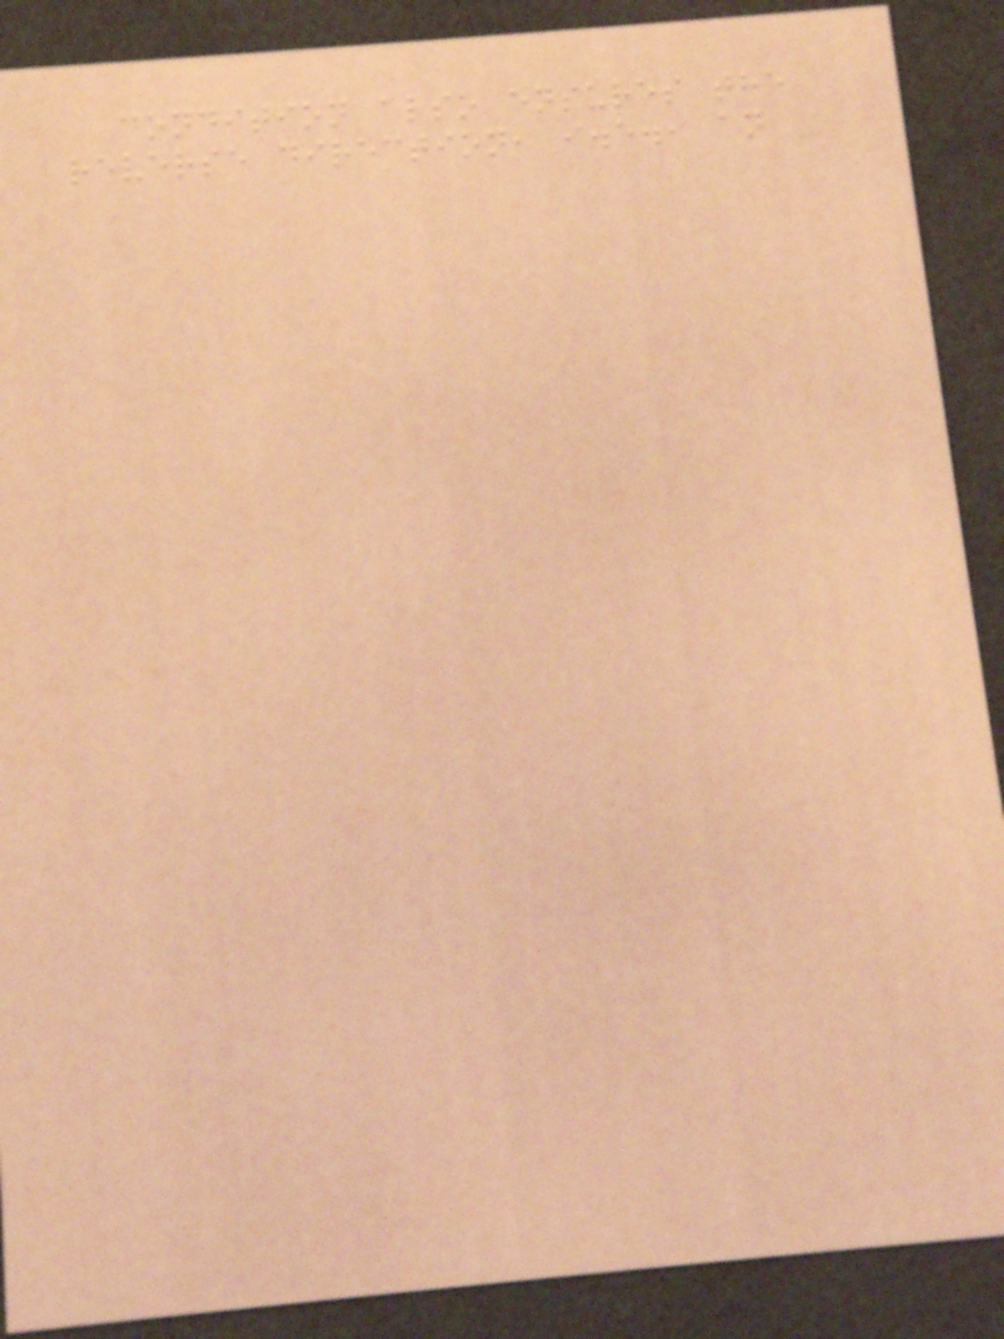condition also ensures the
reverse direction, i.e., an
